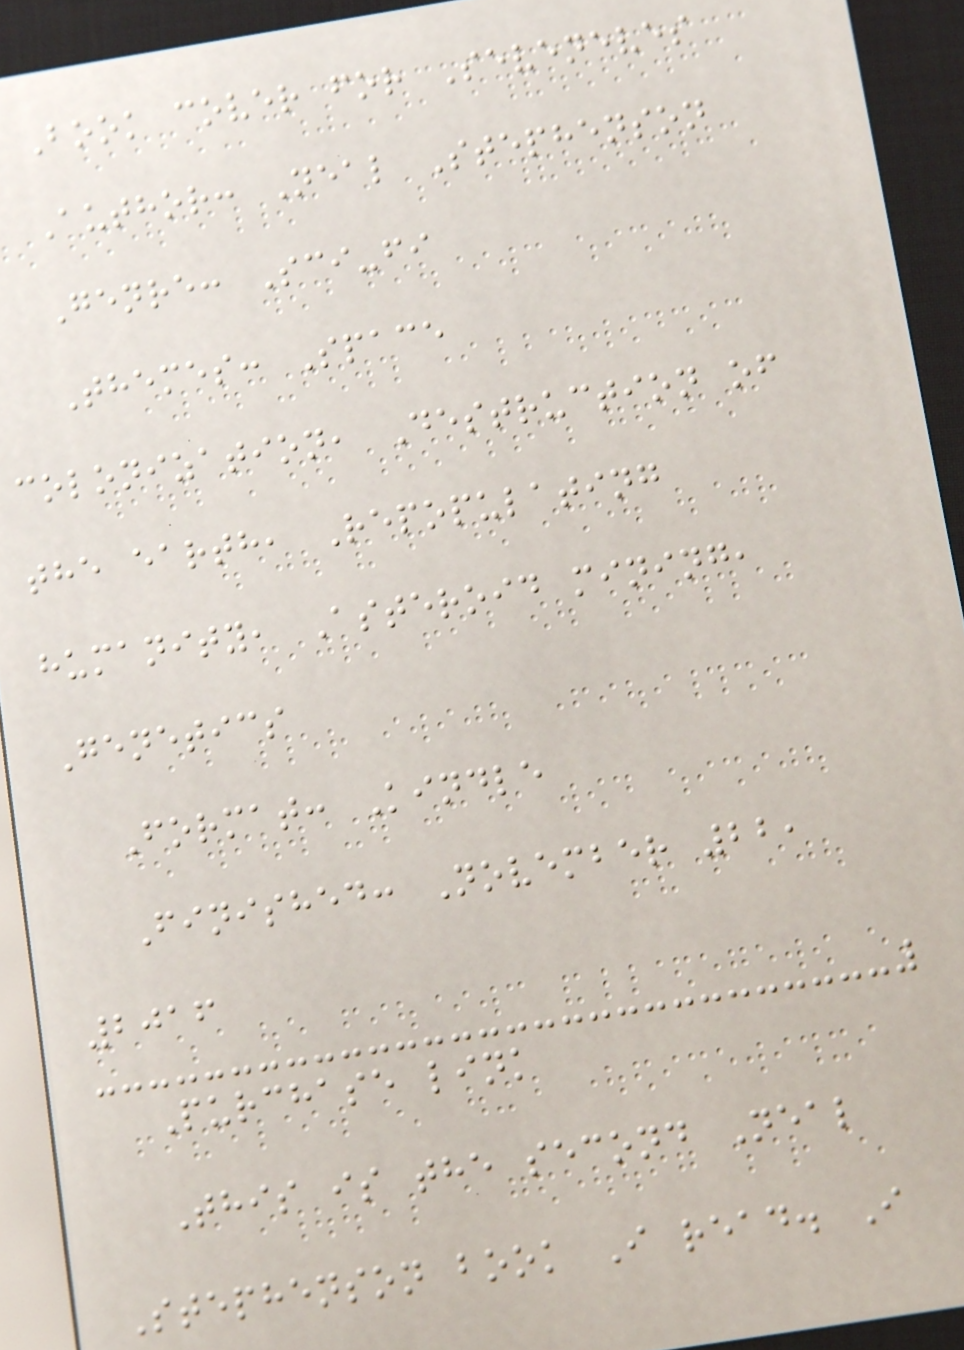Book cover for Seveneves
Author: Neal Stephenson
Genre: Sci-fi
Themes: Space
colonization, Destruction of
the earth, Repopulating
humanity, Asteroid mining,
Genetics
Format: Kindle
Finished: November 22,
2016
Purchase link
This is the second Neal
Stephenson book I read. I
